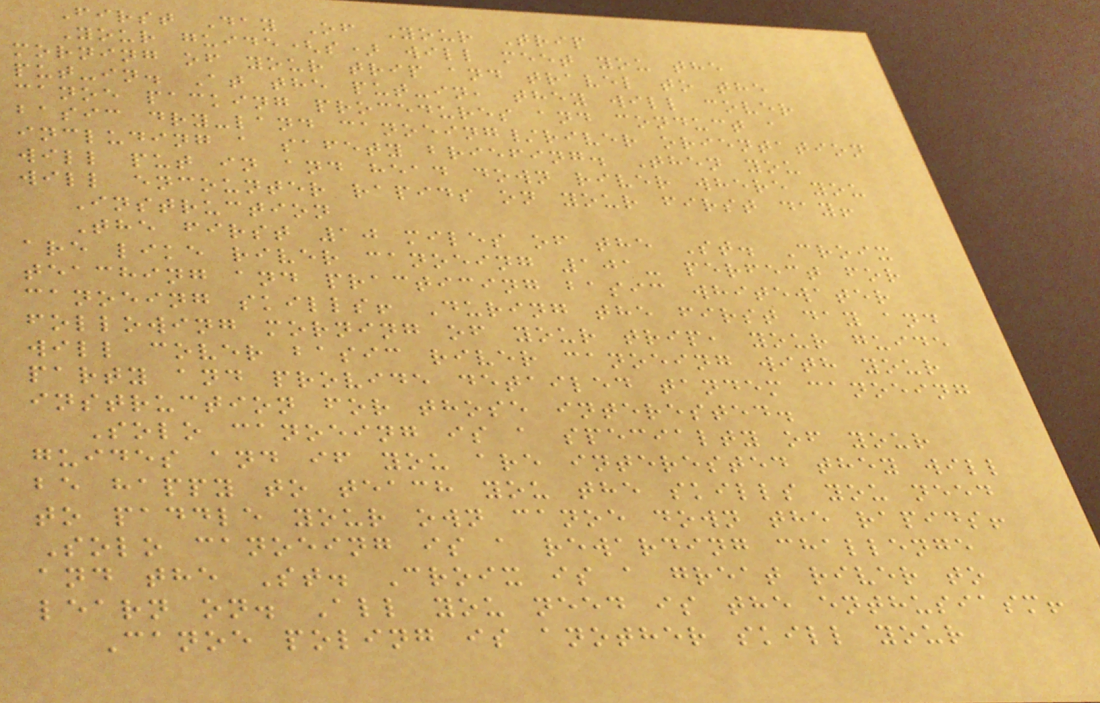First Day Of Your Trip
Your guide(s) will meet you the
morning of your trip and travel to the
put-in. At the put-in, they will cover
canoe packing procedures and conduct a
basic dry-land canoeing/river orientation
including a safety briefing. Then you
will put in and head down river where you
will encounter rapids on your first day!
Instruction
The first 10 miles of the St. Croix
are like river canoeing 101- perfect for
teaching and practicing basic whitewater
canoeing skills! During the first day and
following morning of your trip, your guide
will cover basic river canoeing with your
party and provide detailed tandem canoeing
instruction for those interested.
Solo canoeing is a specialty of your
guides and if you are interested they will
be happy to teach you the skills you need
to paddle your own canoe down the rapids!
Solo canoeing is a rewarding challenge
and the St. Croix is a great river to
learn on. All you need is the enthusiasm!
Canoe poling is another skill your
